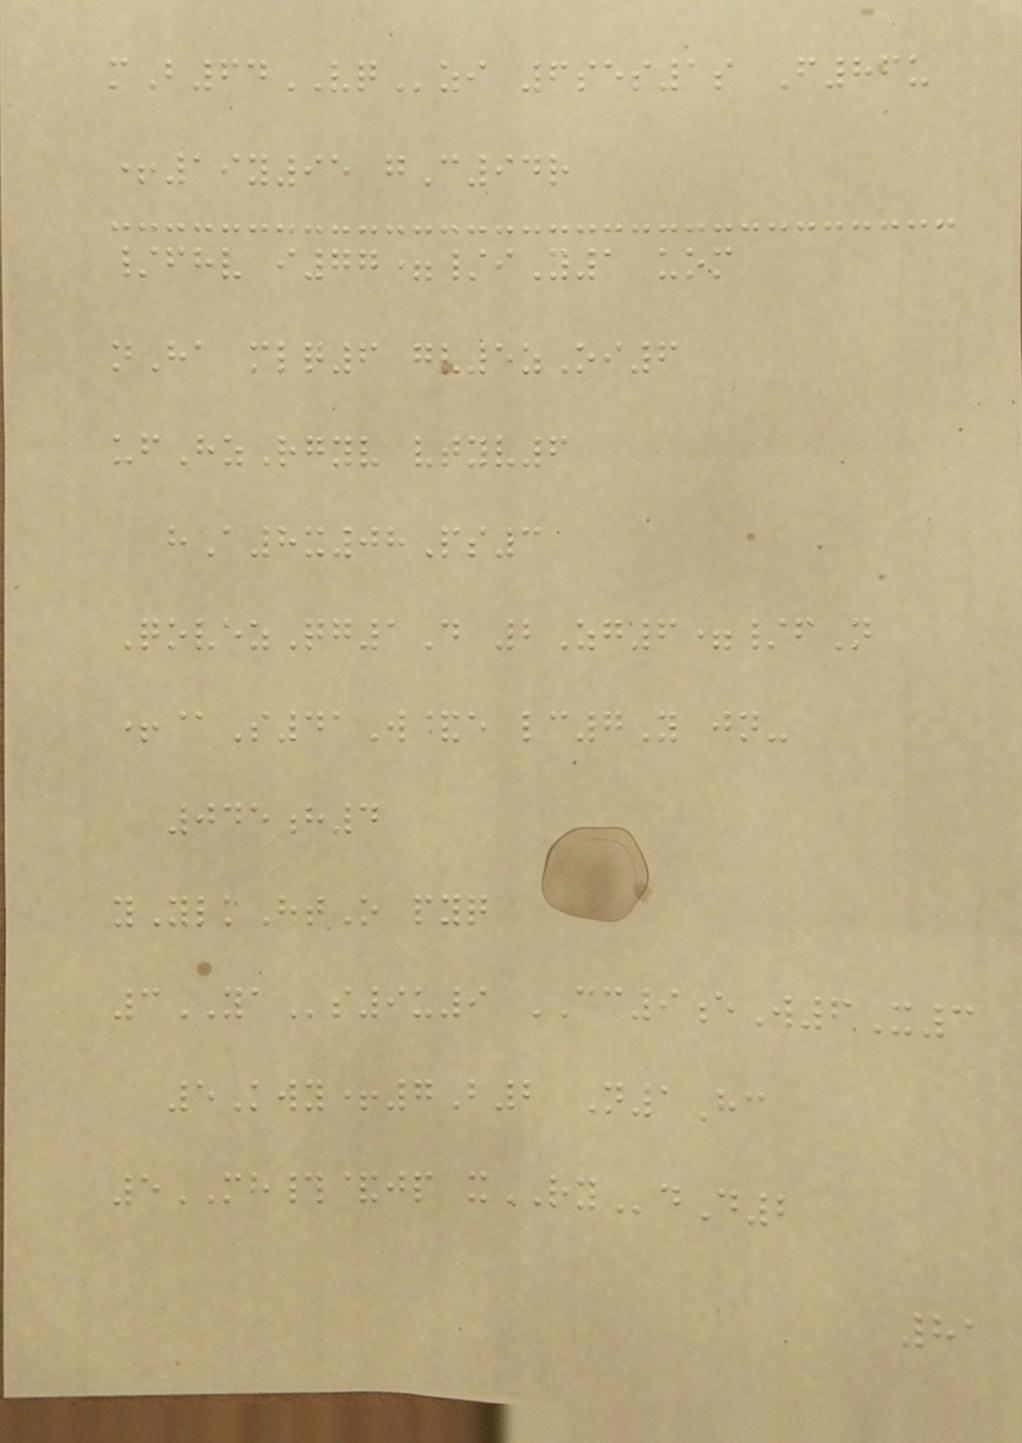mB64VQzi 6ses1s F86u
+19y95 gC94r
/fhv i77=/iY1 uom
nHa mlq6 gv5zOi6
ufHzRgyv vtyv6
hA8x08Ps3
QovezQg1D 2Zg6=/fN
+@S41W&e lc7Y jn-
045h4
yYlkHtO pyq
3YAs9u9 CC9eW6X3
5Kwy+7B2 N1Hc
5MH#&jp xRYdD2
81
